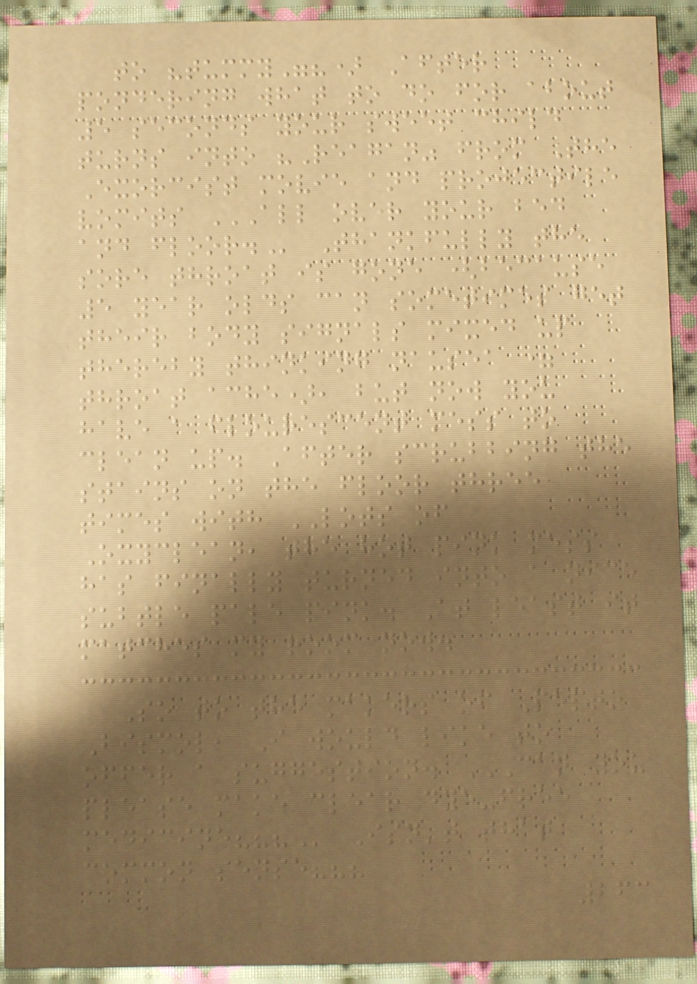to "tummy"?) After
pondering what to do for about
5 seconds your sweet child
turns into "Reagan" from The
Exorcist movie and projectile
vomits ALL OVER YOUR BED
AND FLOOR. Thankfully the
sore throat is gone (because
5 year olds can sometimes get
their body signals mixed up
thereby thinking nausea =
throat ache), but now you
have a flourescent mess to
clean up. After scrubbing the
stains on the floor three
times with LOTS of
Oxyclean, the hot pink mess
has finally turned into a nice
subtle pale pink. At least it
matches my room now.
So to the makers of Pepto
Bismol, I would like to
offer a suggestion. CAN YOU
PLEASE MAKE CLEAR DYE-FREE
MEDICINE??? Isn't that
common sense???
263
